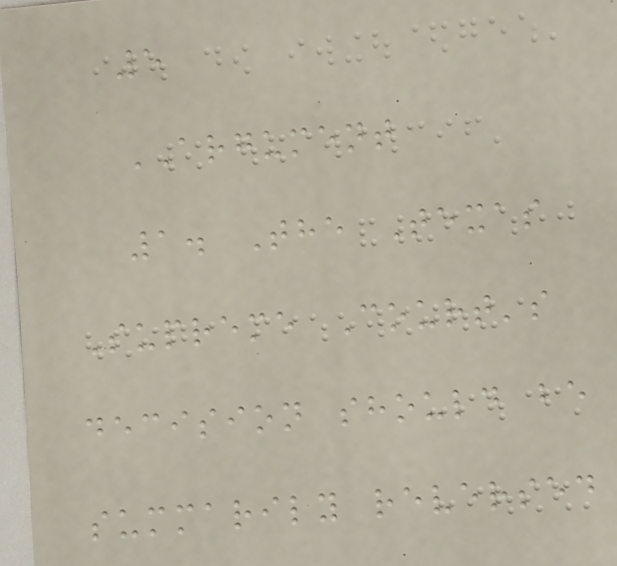5
ARGUMENT
1. The Texas
Supreme Court's
decision should be
summarily reversed
